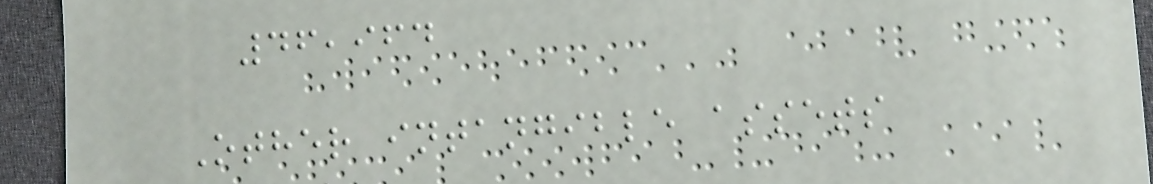46,964
Other intangible assets
